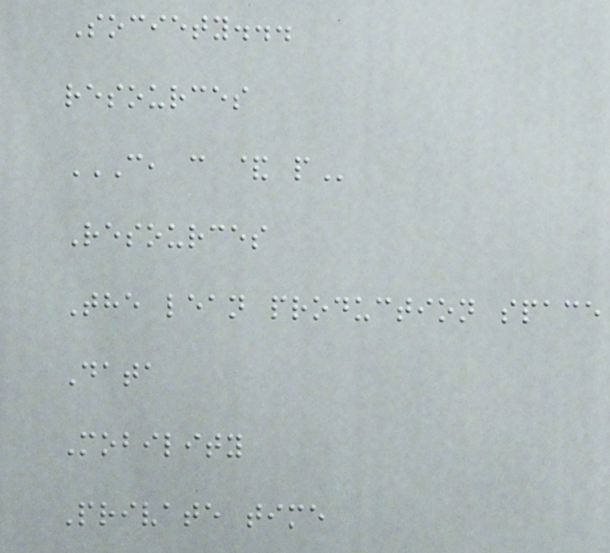Society...
resources
C, C & P
Resources
The lean production space
Data
Mobility
Private time
